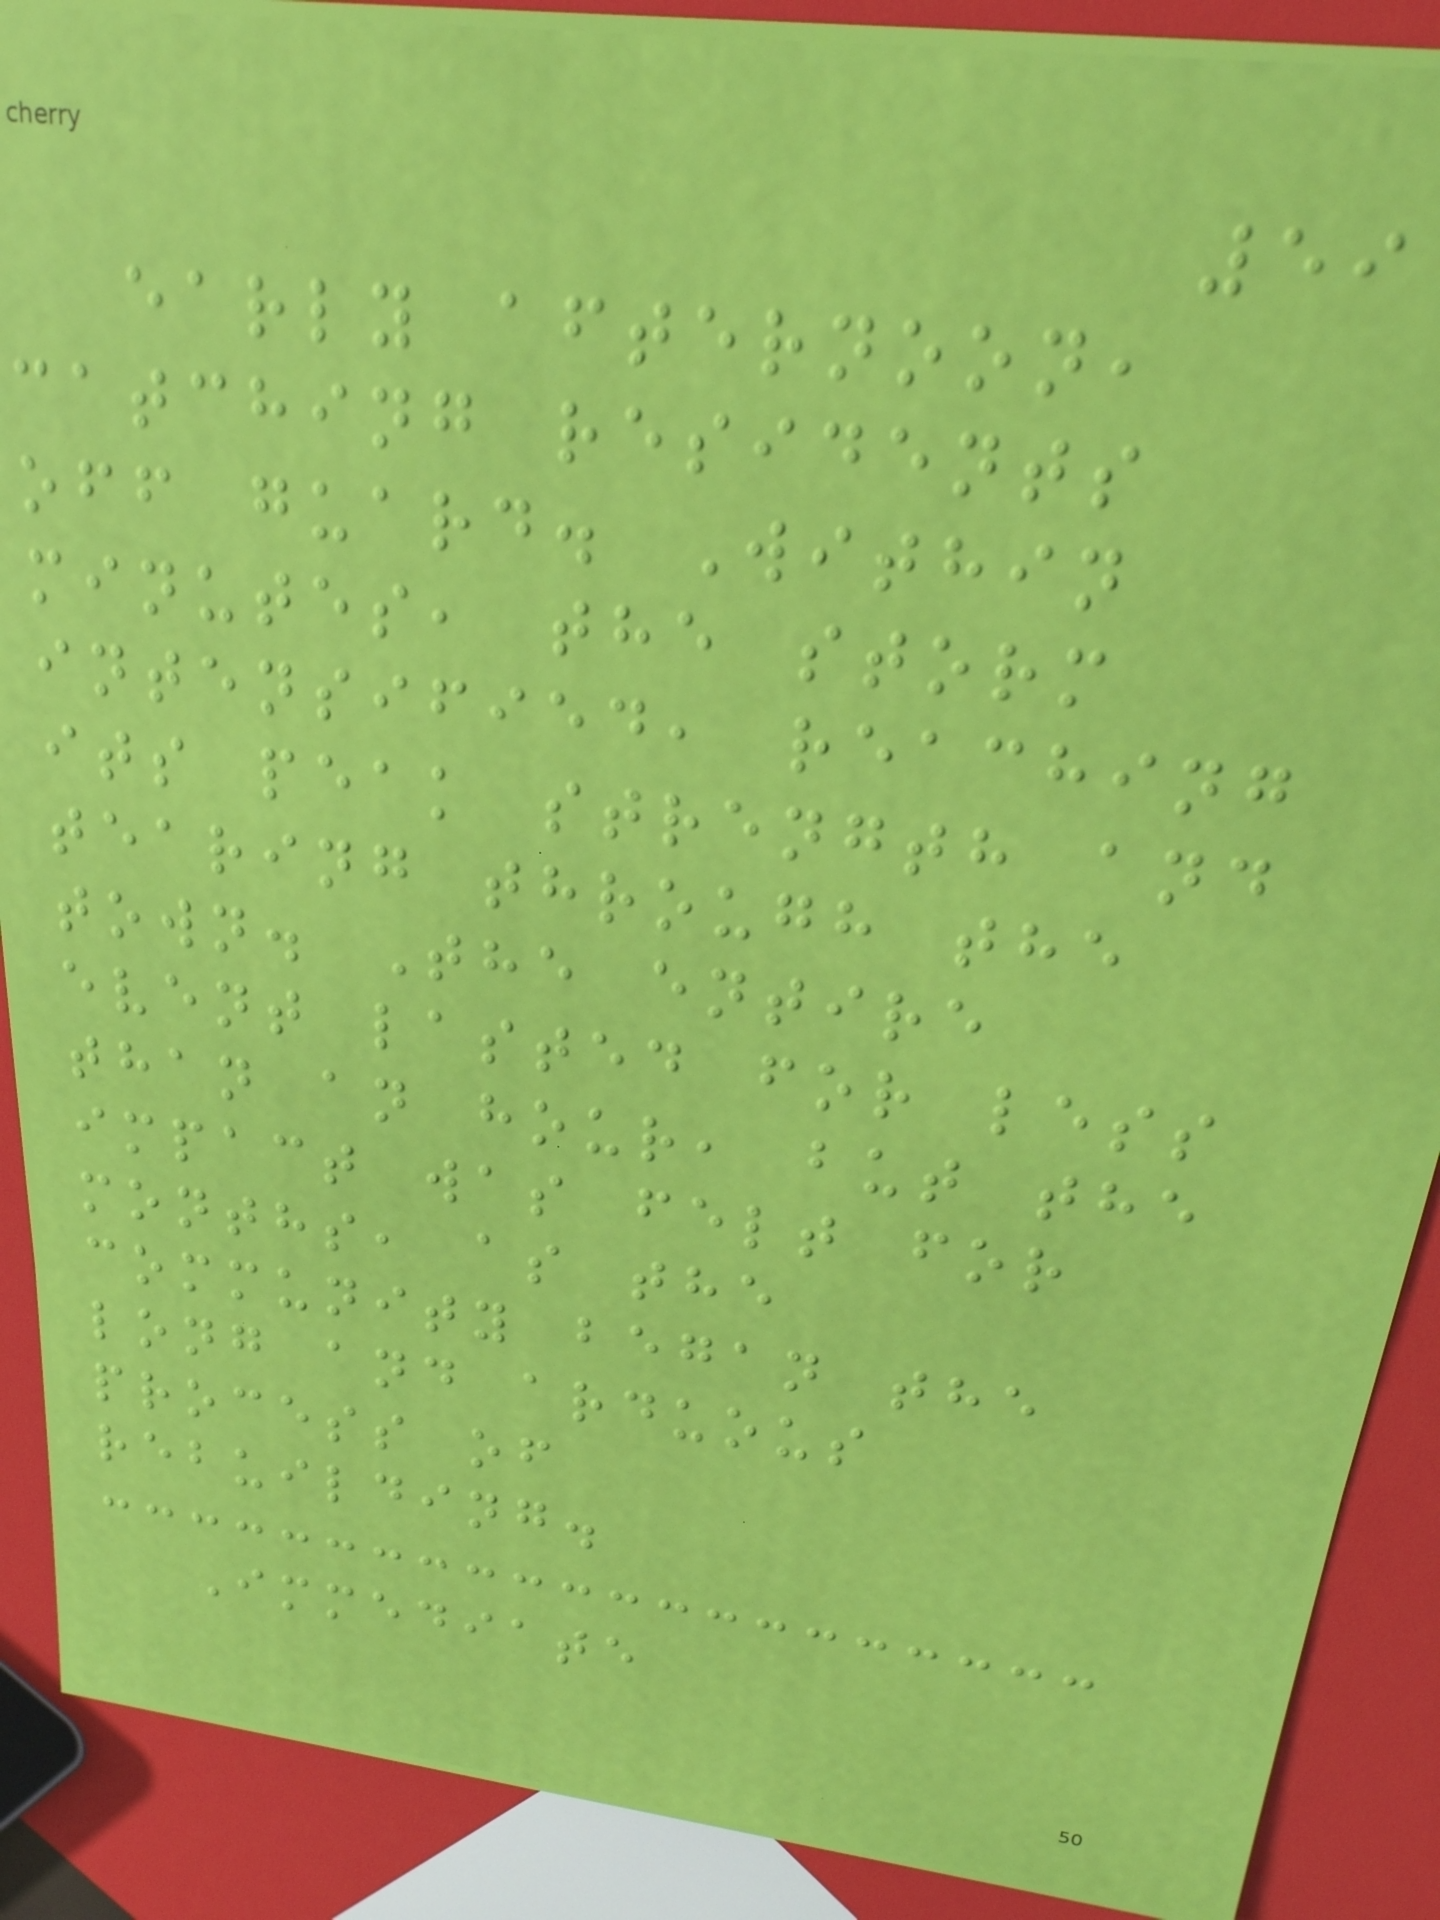59
early afternoon,
catching residents
off guard. Within
minutes, the storm
intensified, reaching
its peak strength and
tearing through the
town. The entire
event lasted for less
than an hour, but the
impact was felt for
months, as the
community began the
long and arduous
process of
rebuilding.
Immediate
